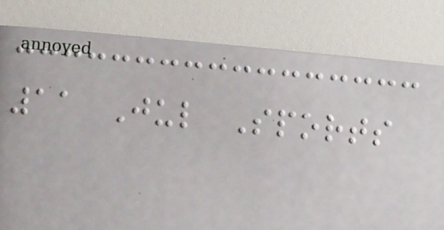11 Jul Sports
